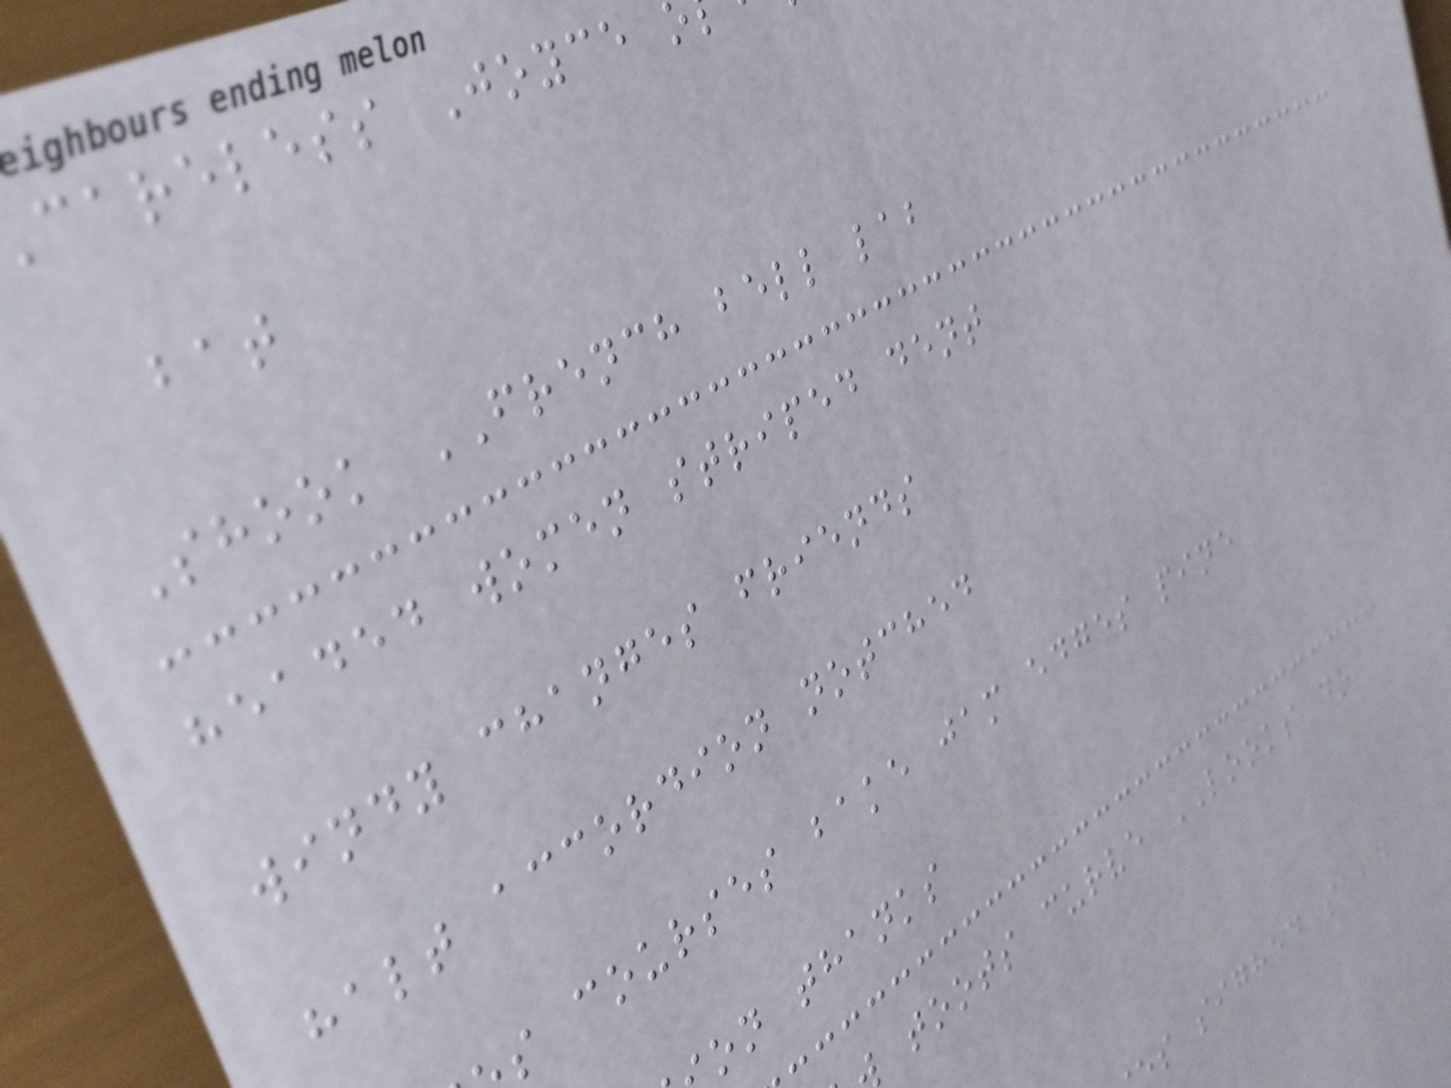careless Joyce
bat
Shook FRENCH bell lab
headed women striped dent
windy changes friends
halt accordion notched
s courses bake jam edges pine
on thanks
toots curve LOOKS do
s sighed said
